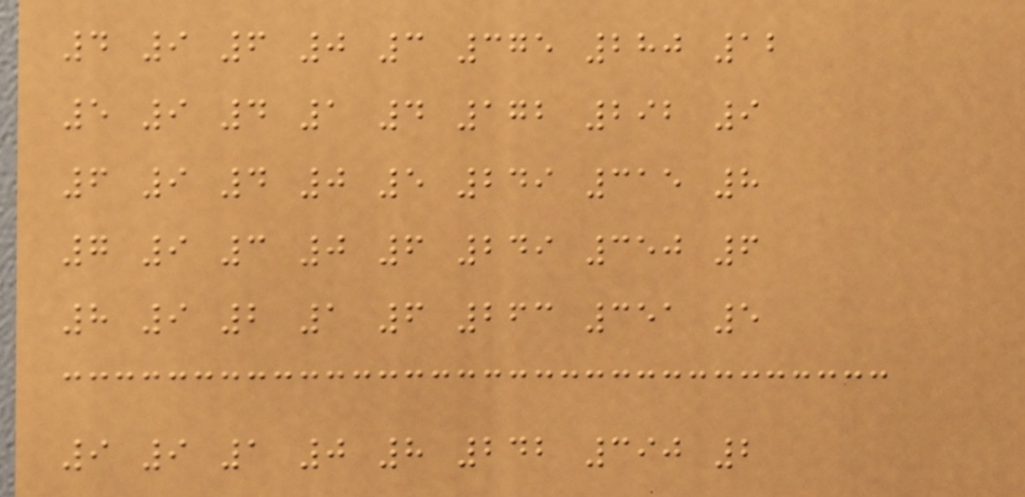4 9 6 0 3 375 280 12
5 9 4 1 4 172 292 9
6 9 4 0 5 249 315 8
7 9 3 0 6 249 350 6
8 9 2 1 6 263 351 5
9 9 1 0 8 242 390 2
